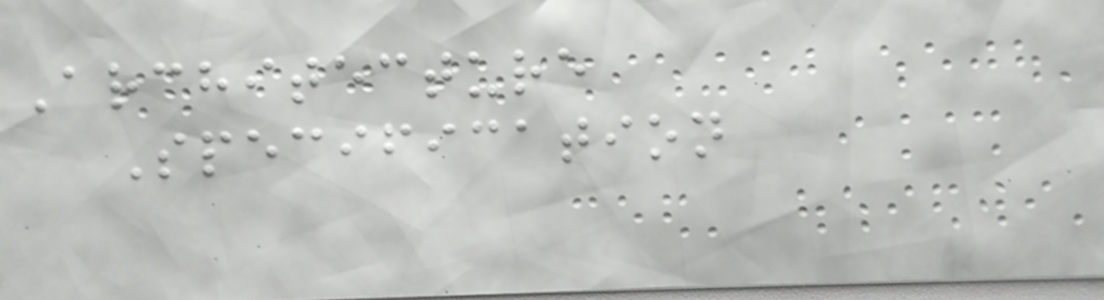Architecture
Specification
